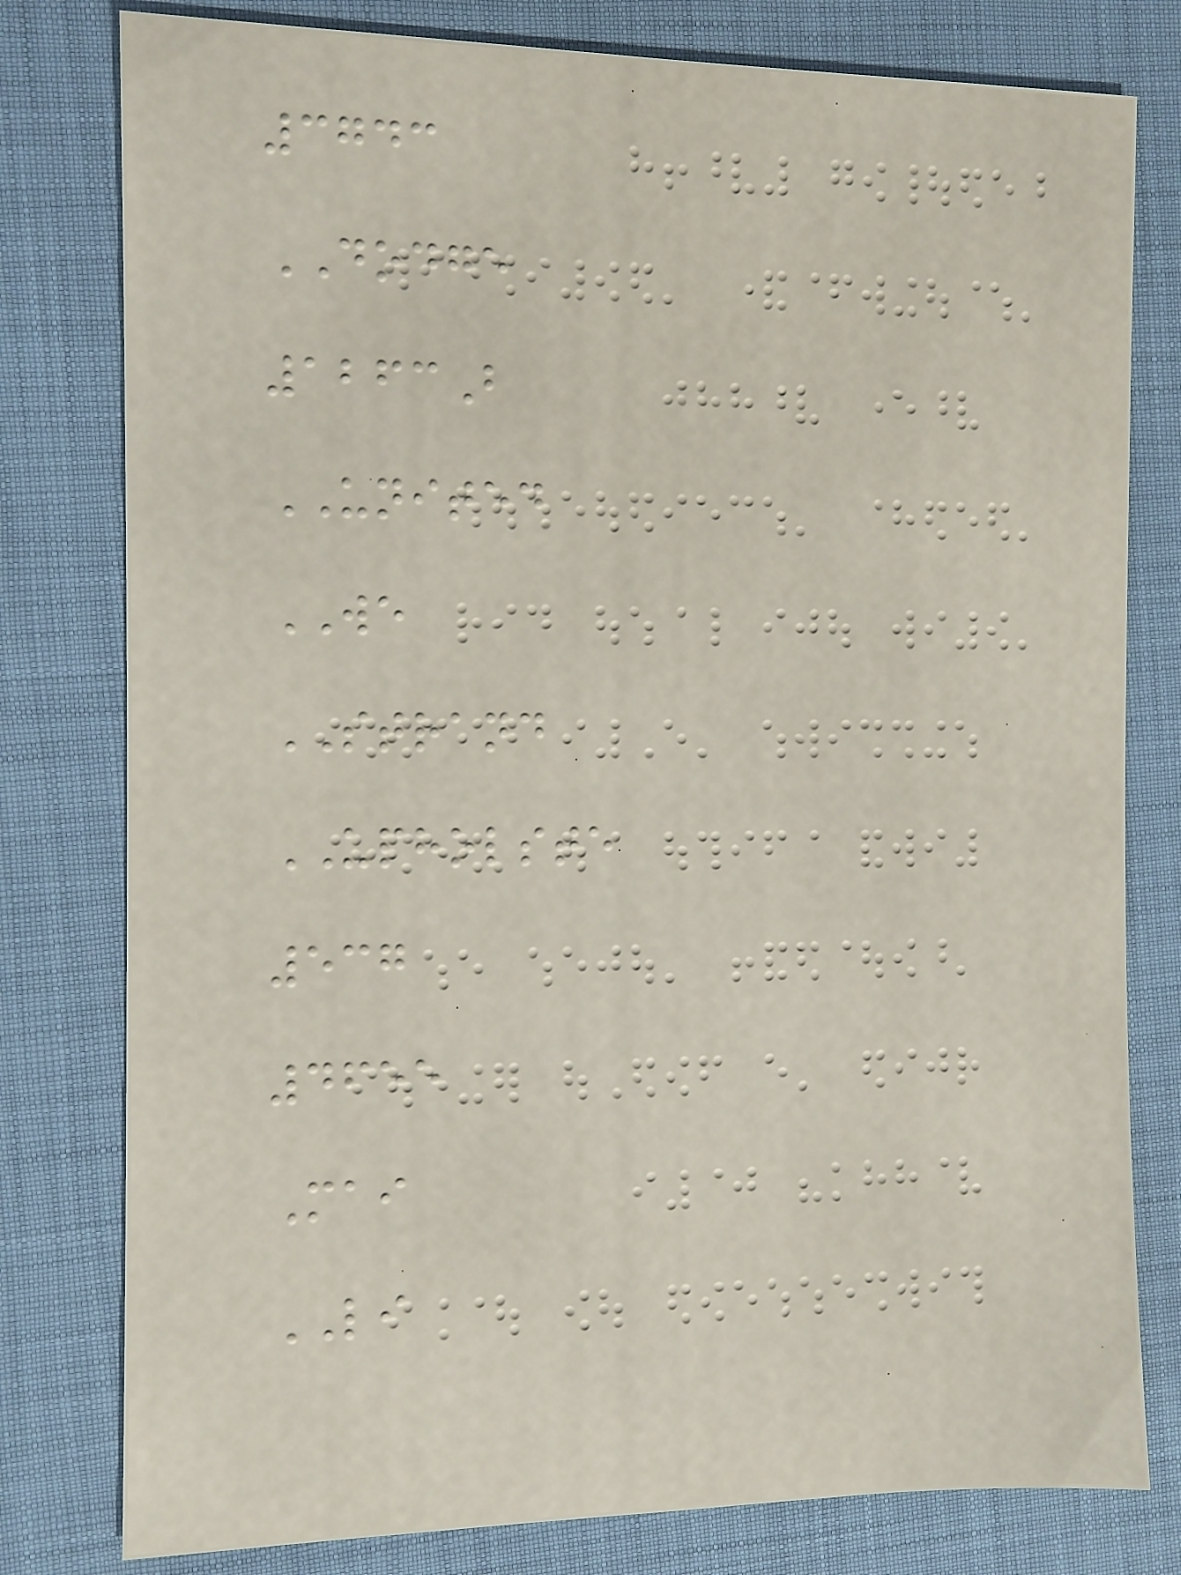3743
DODGE
1263B
UNITED
WE
STRAND
UPHOLSTE
537
4655
Mai
LI
